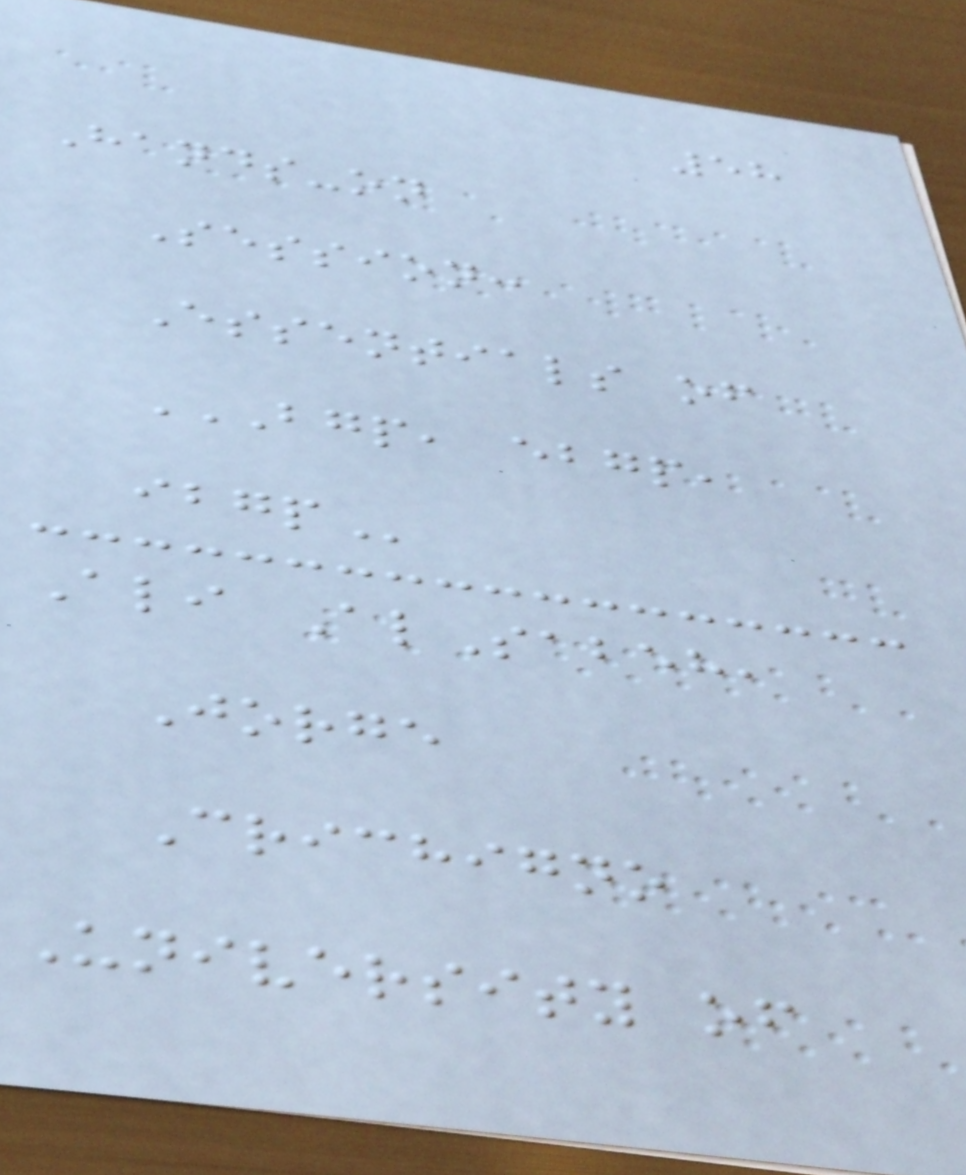58
Hands-on
Session:
Essentials of
BGP, EBGP,
IBGP
Ali AlSabeh,
Jorge
Crichigno
University of
